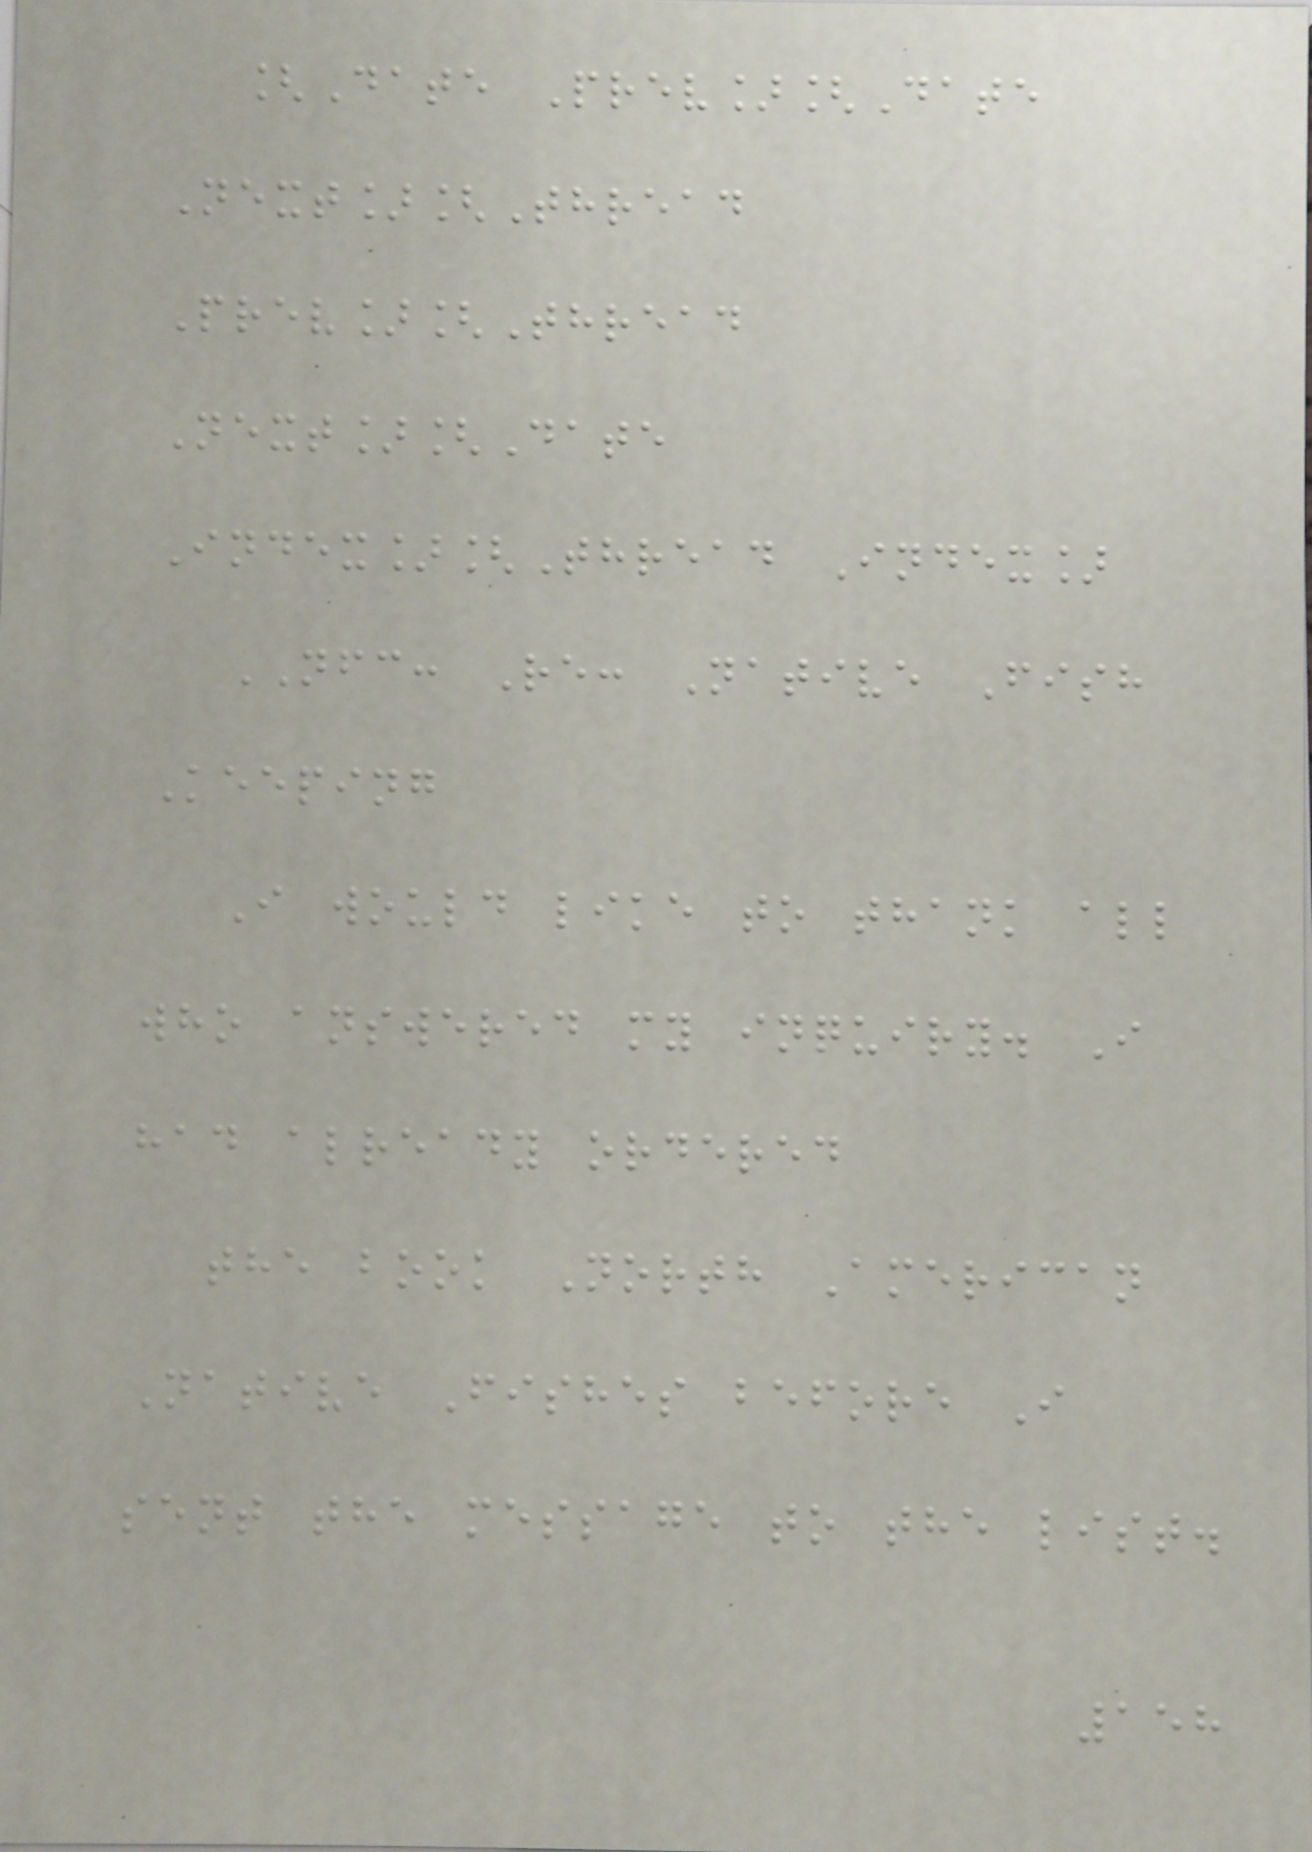[Date Prev][Date
Next][Thread
Prev][Thread
Next][Date
Index][Thread Index]
NFC: Re: Native Fish
Keeping
I would like to thank all
who answered my inquiry. I
had already ordered
the book North American
Native Fishes before I
sent the message to the list.
158
